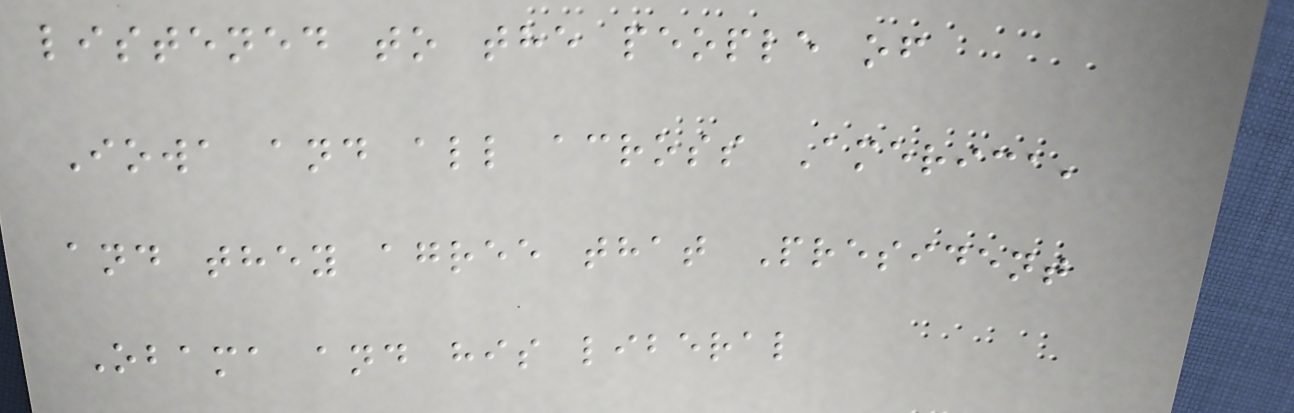listened to the people of
Iowa and all across America,
and they agree that President
Obama and his liberal
